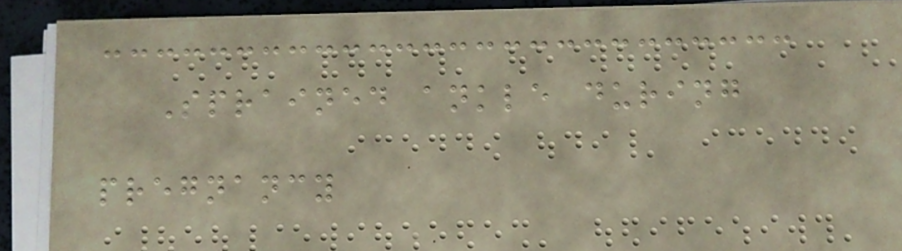Sprained ankle during
pregnancy
